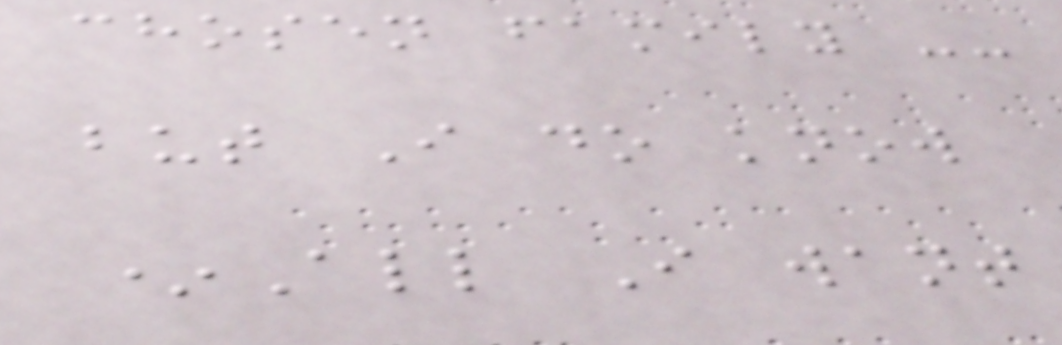chosen family --
but I do know
*All I want
